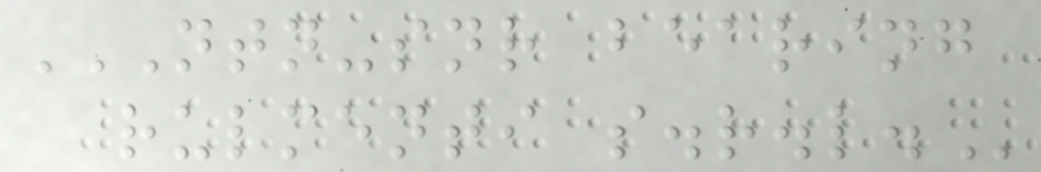NTN-SNR BEARING
RULMENTI S.R.L.
